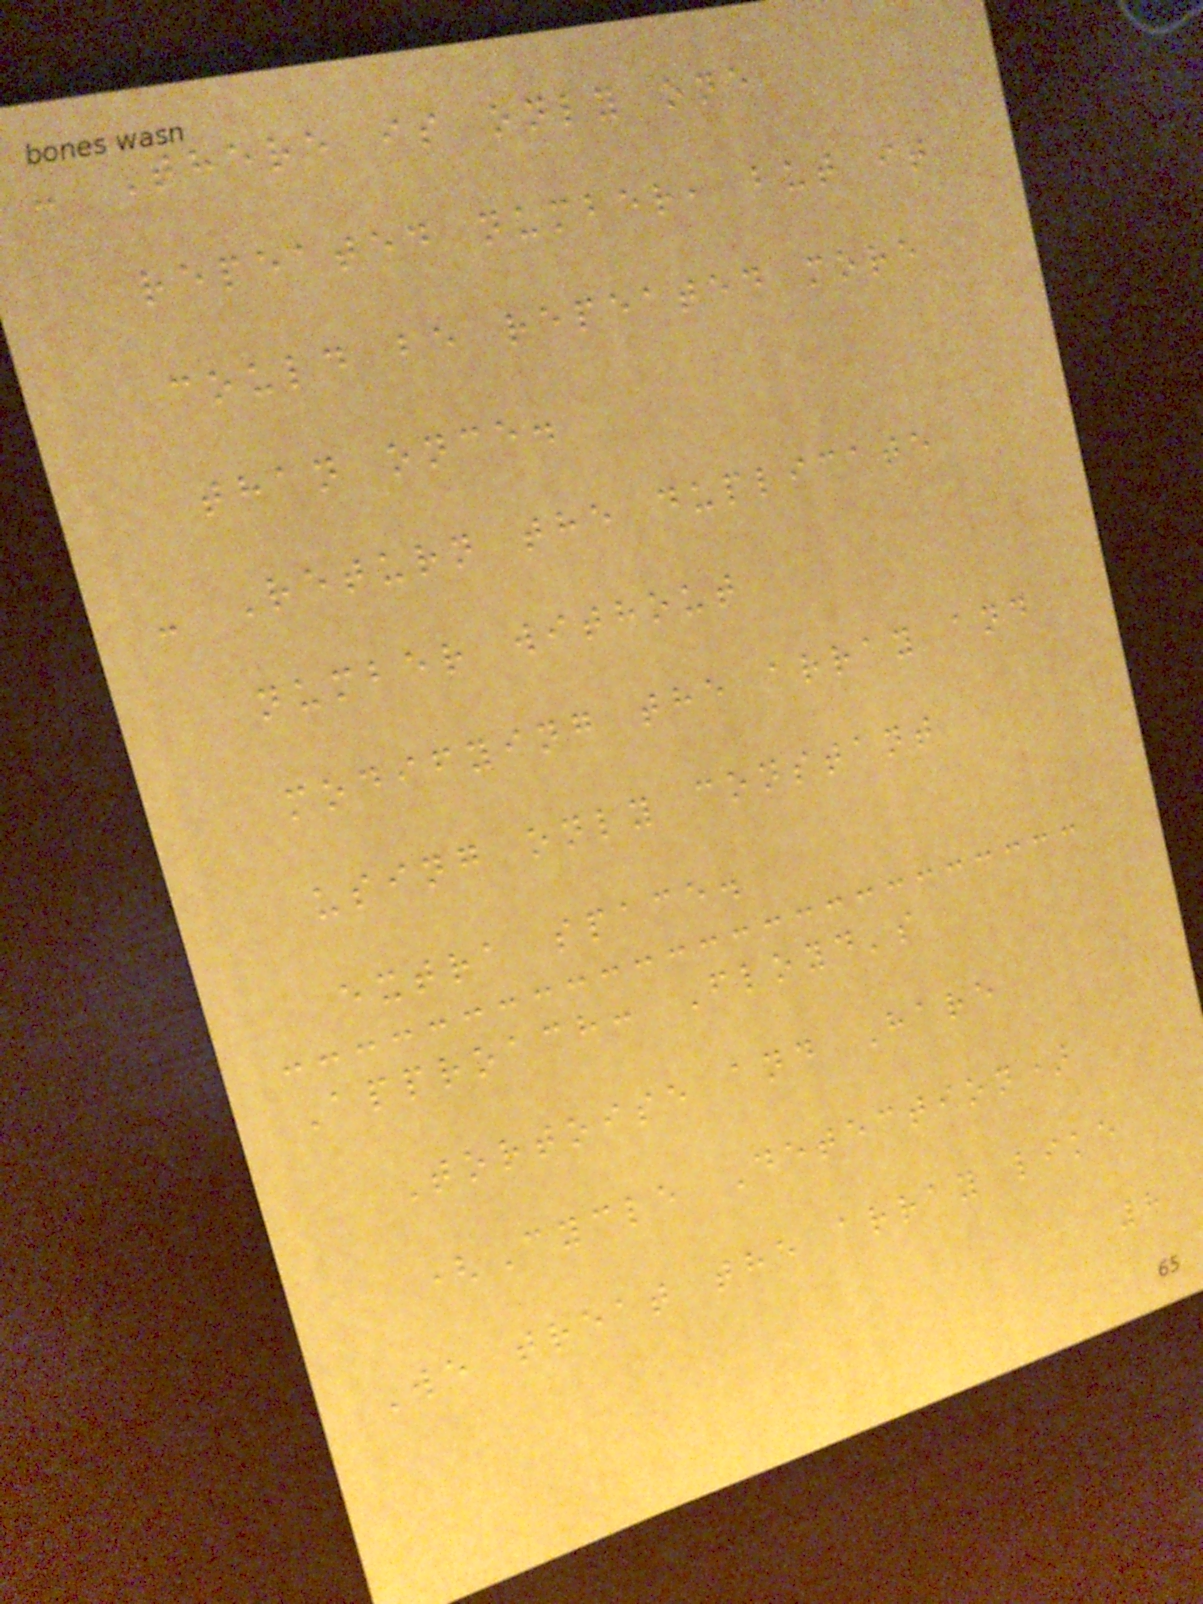- There is only one
repeated number, but it
could be repeated more
than once.
- Return the duplicate
number without
modifying the array and
using only constant
extra space.
Approach: Floyd's
Tortoise and Hare
(Cycle Detection)
We treat the array like
8
